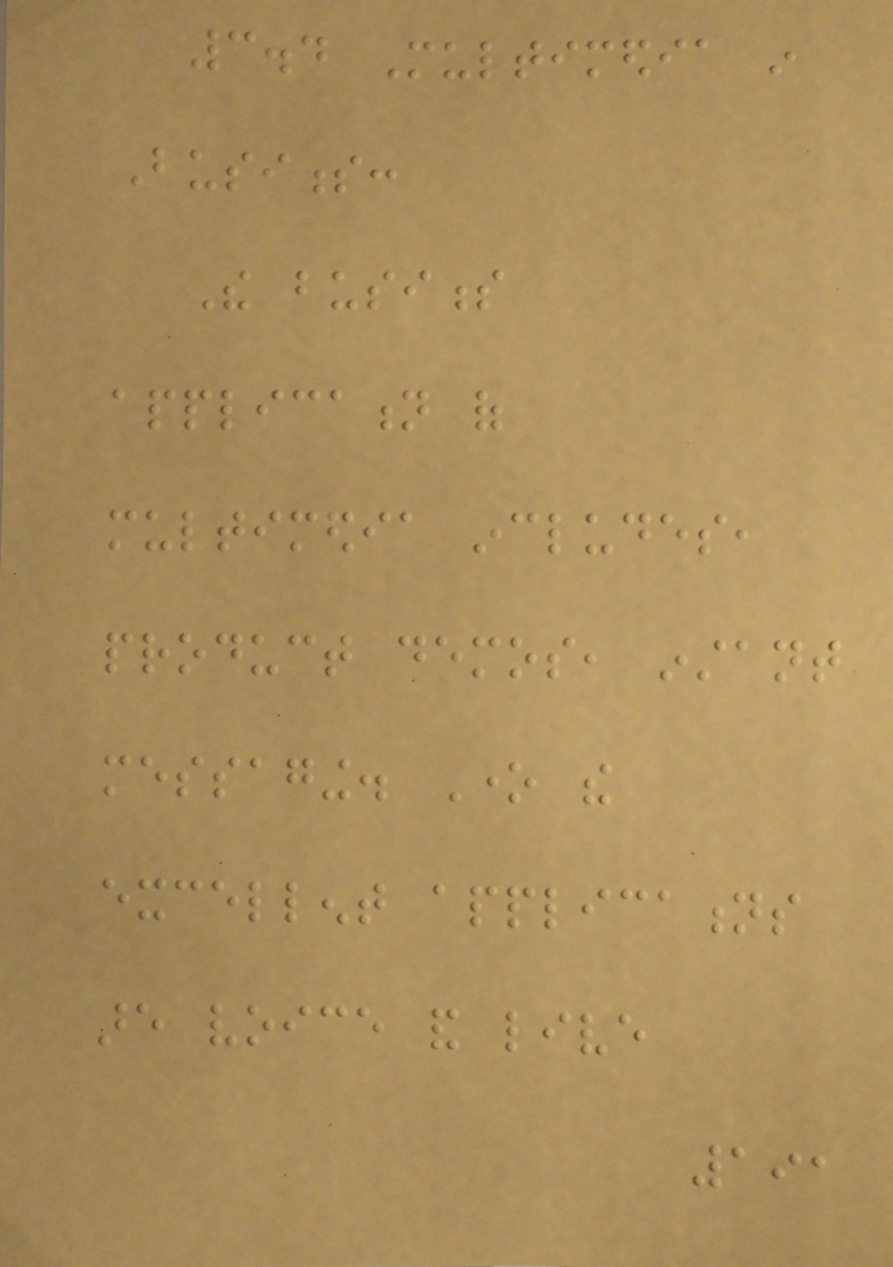3.4 Multimedia in
Business:
The business
application of
multimedia includes,
product demos, instant
messaging. One the
excellent applications
are voice and live
191
